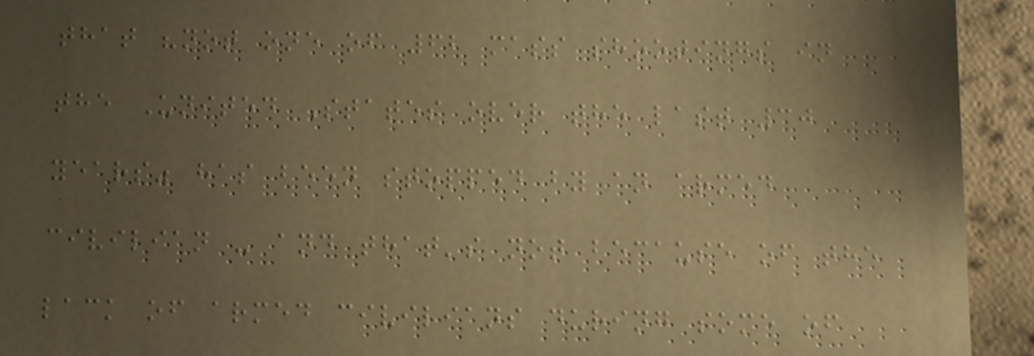that "not one of 62 mass shootings in
the United States over the last 30
years" has been stopped by an armed
civilian - and that's not because of the
lack of armed civilians during some of
